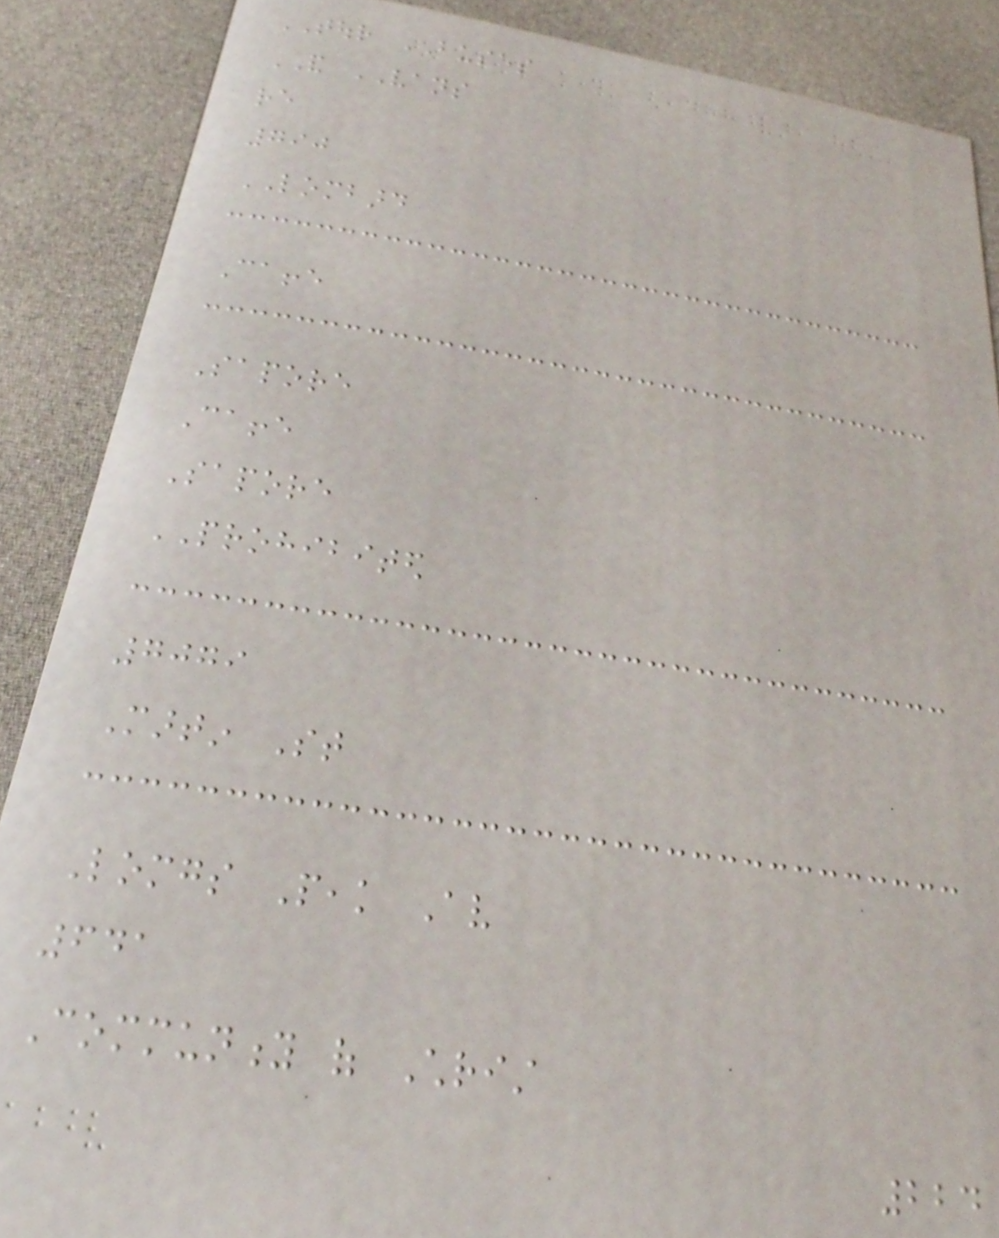TOUR BUSES
AND VANS
re
790
LOMBARD
Caffe
Sapore
Caffe
Sapore
PROHIBITED
7079
Martin St
Lomgs Peak Av
641
Community of Christ
224
